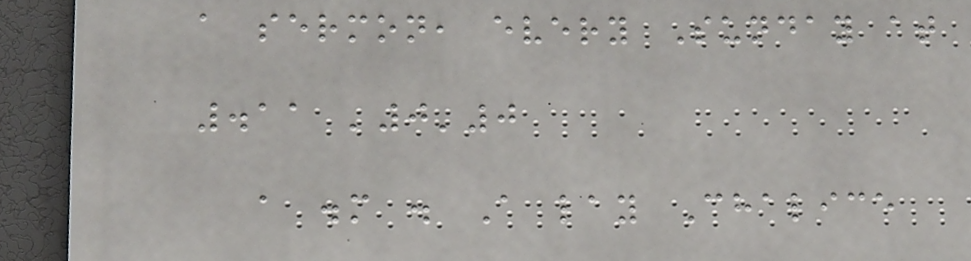a sermon, every Sunday at
.11 '0'0
a .m . A lay Chalice
